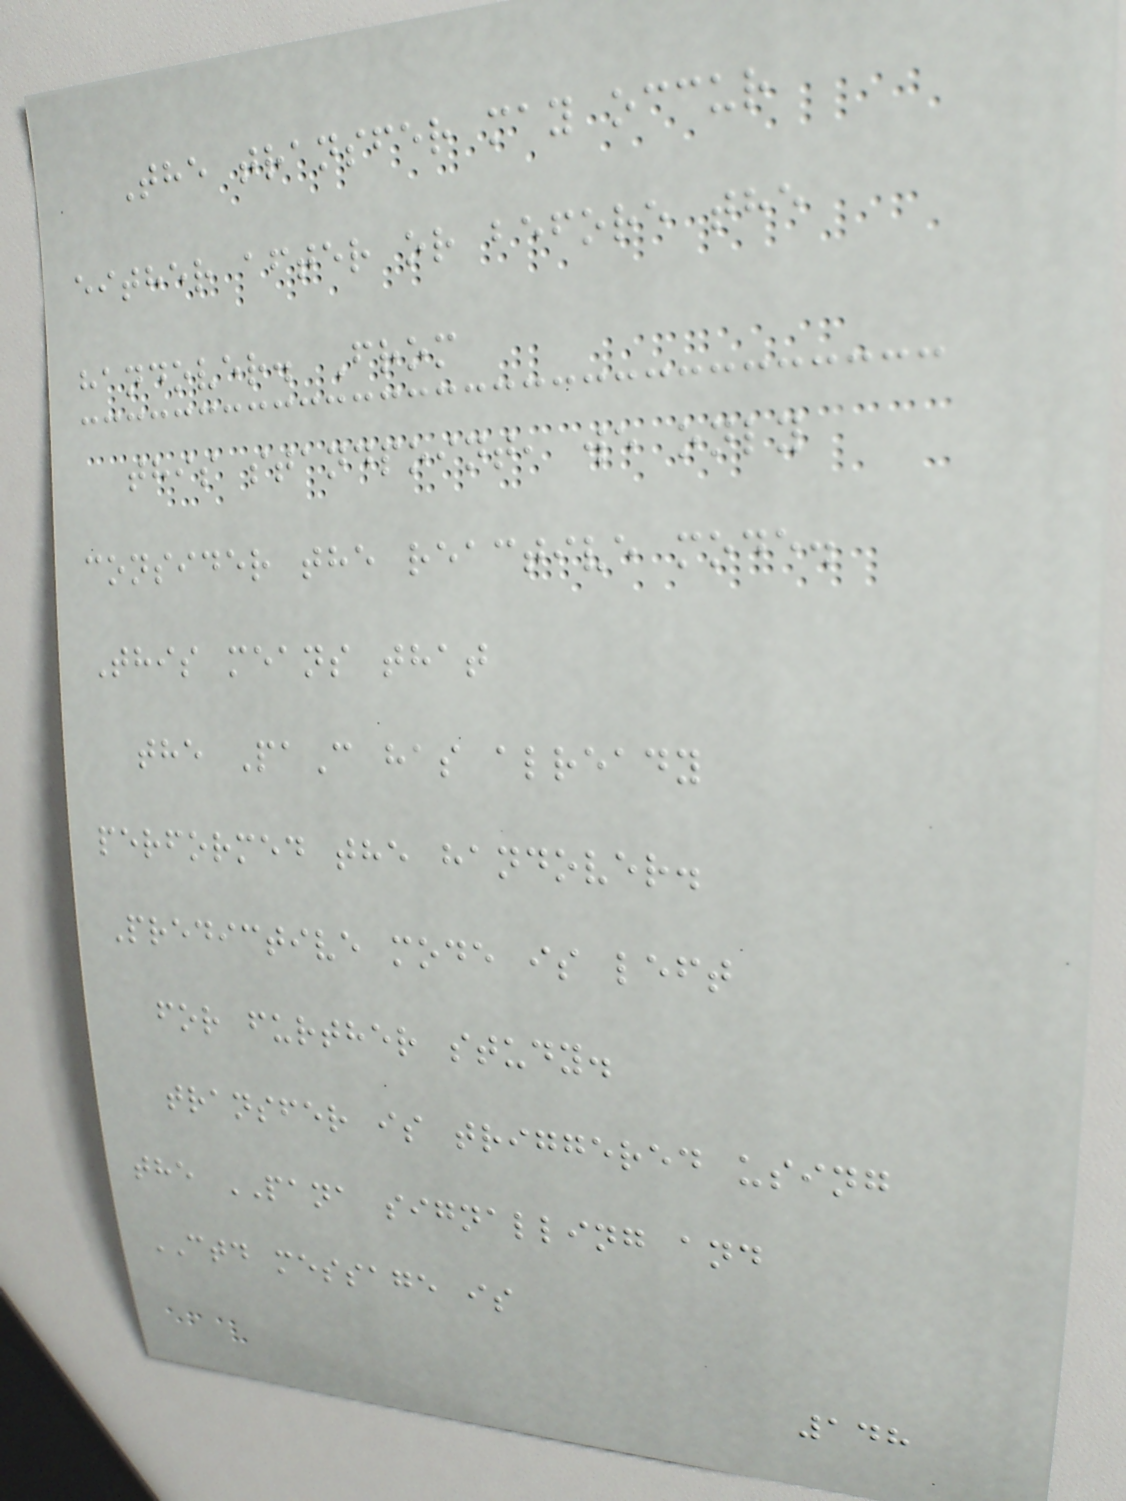The transfer may occur
either after or before the
handover. From
this standpoint, we only
consider the reactive mode.
This means that
the PaC has already
performed the handover.
Predictive mode is left
for further study.
transfer is triggered using
the PANA signalling and
CTD message is
148
